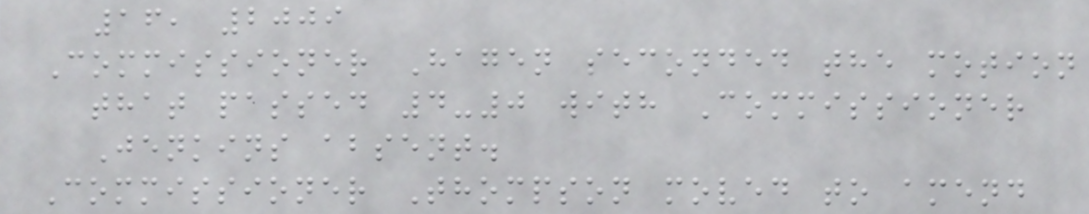16, 2009
Commissioner Hagen seconded the motion
that passed 4-0 with Commissioner
Jenkins absent.
Commissioner Thompson moved to amend
